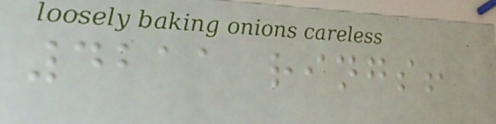4211 rings!
